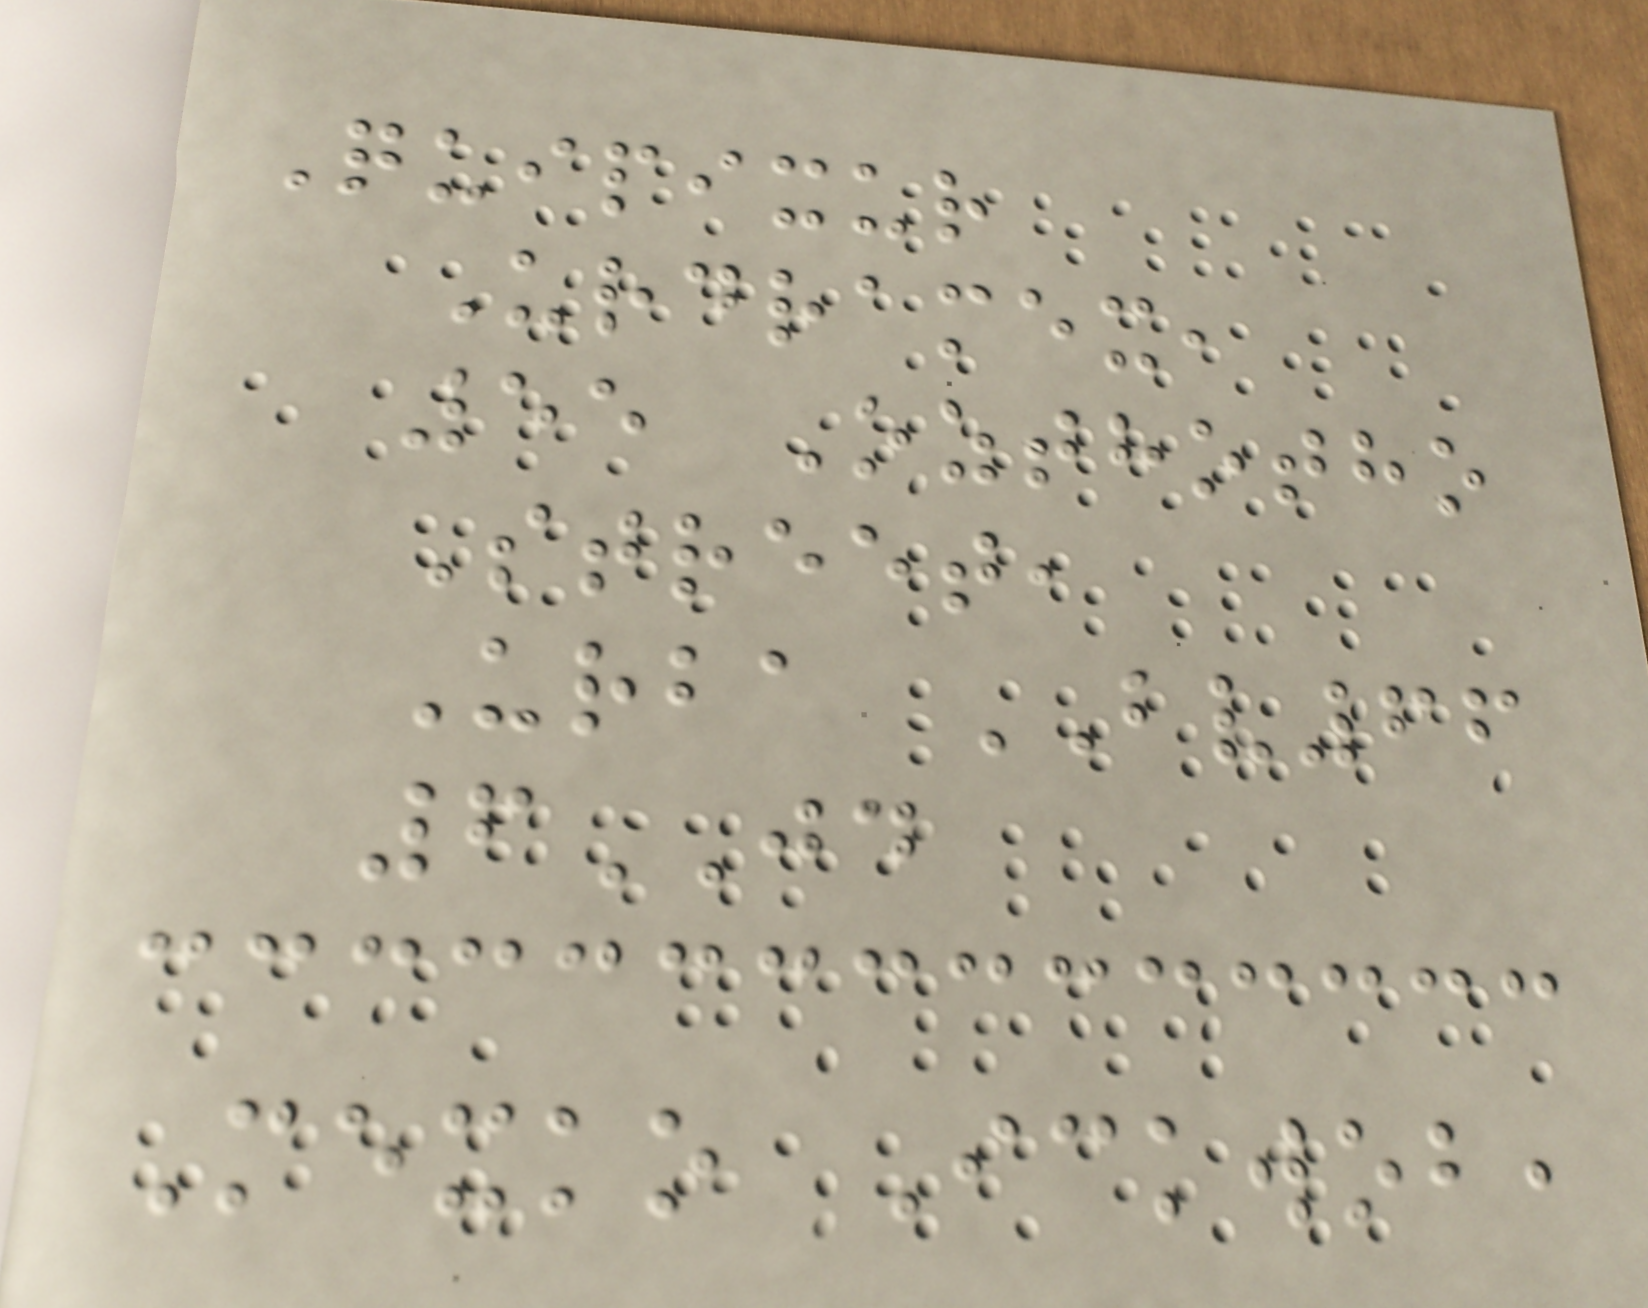Quipixur
Urdramex,
55 Ozthotho
Street,
Urba BV66
6JD
Mexko Ickwob,
